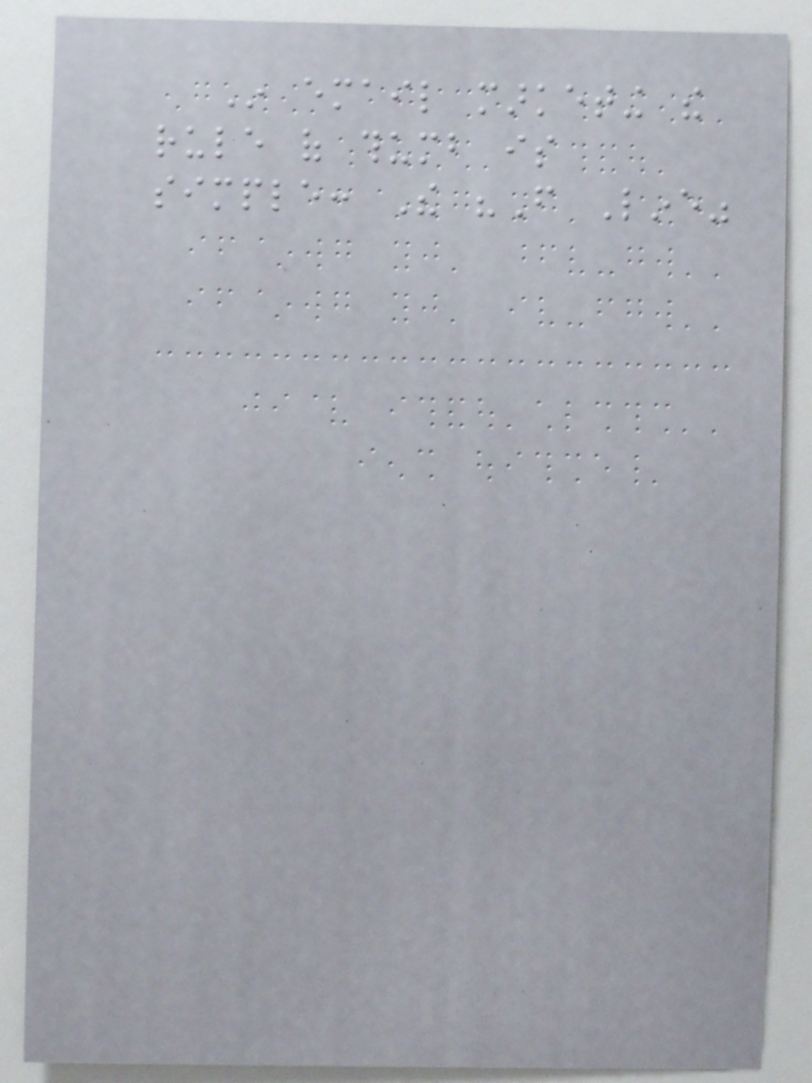In email marketing the
rule of thumb is
simple: The "From Line"
